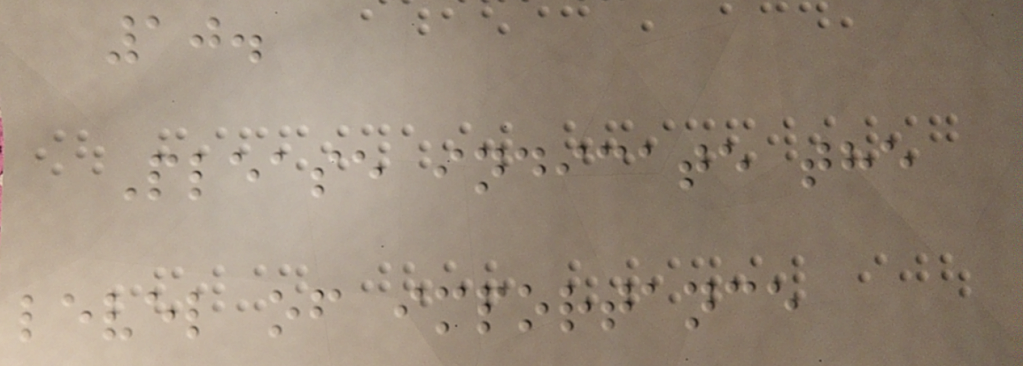10.
Please indicate the
level of importance
